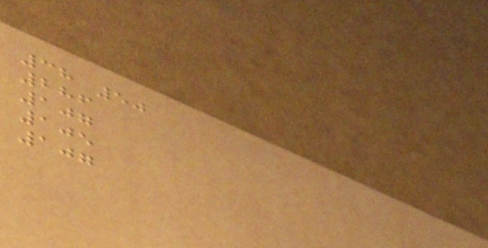38 50
286
107
105
107
